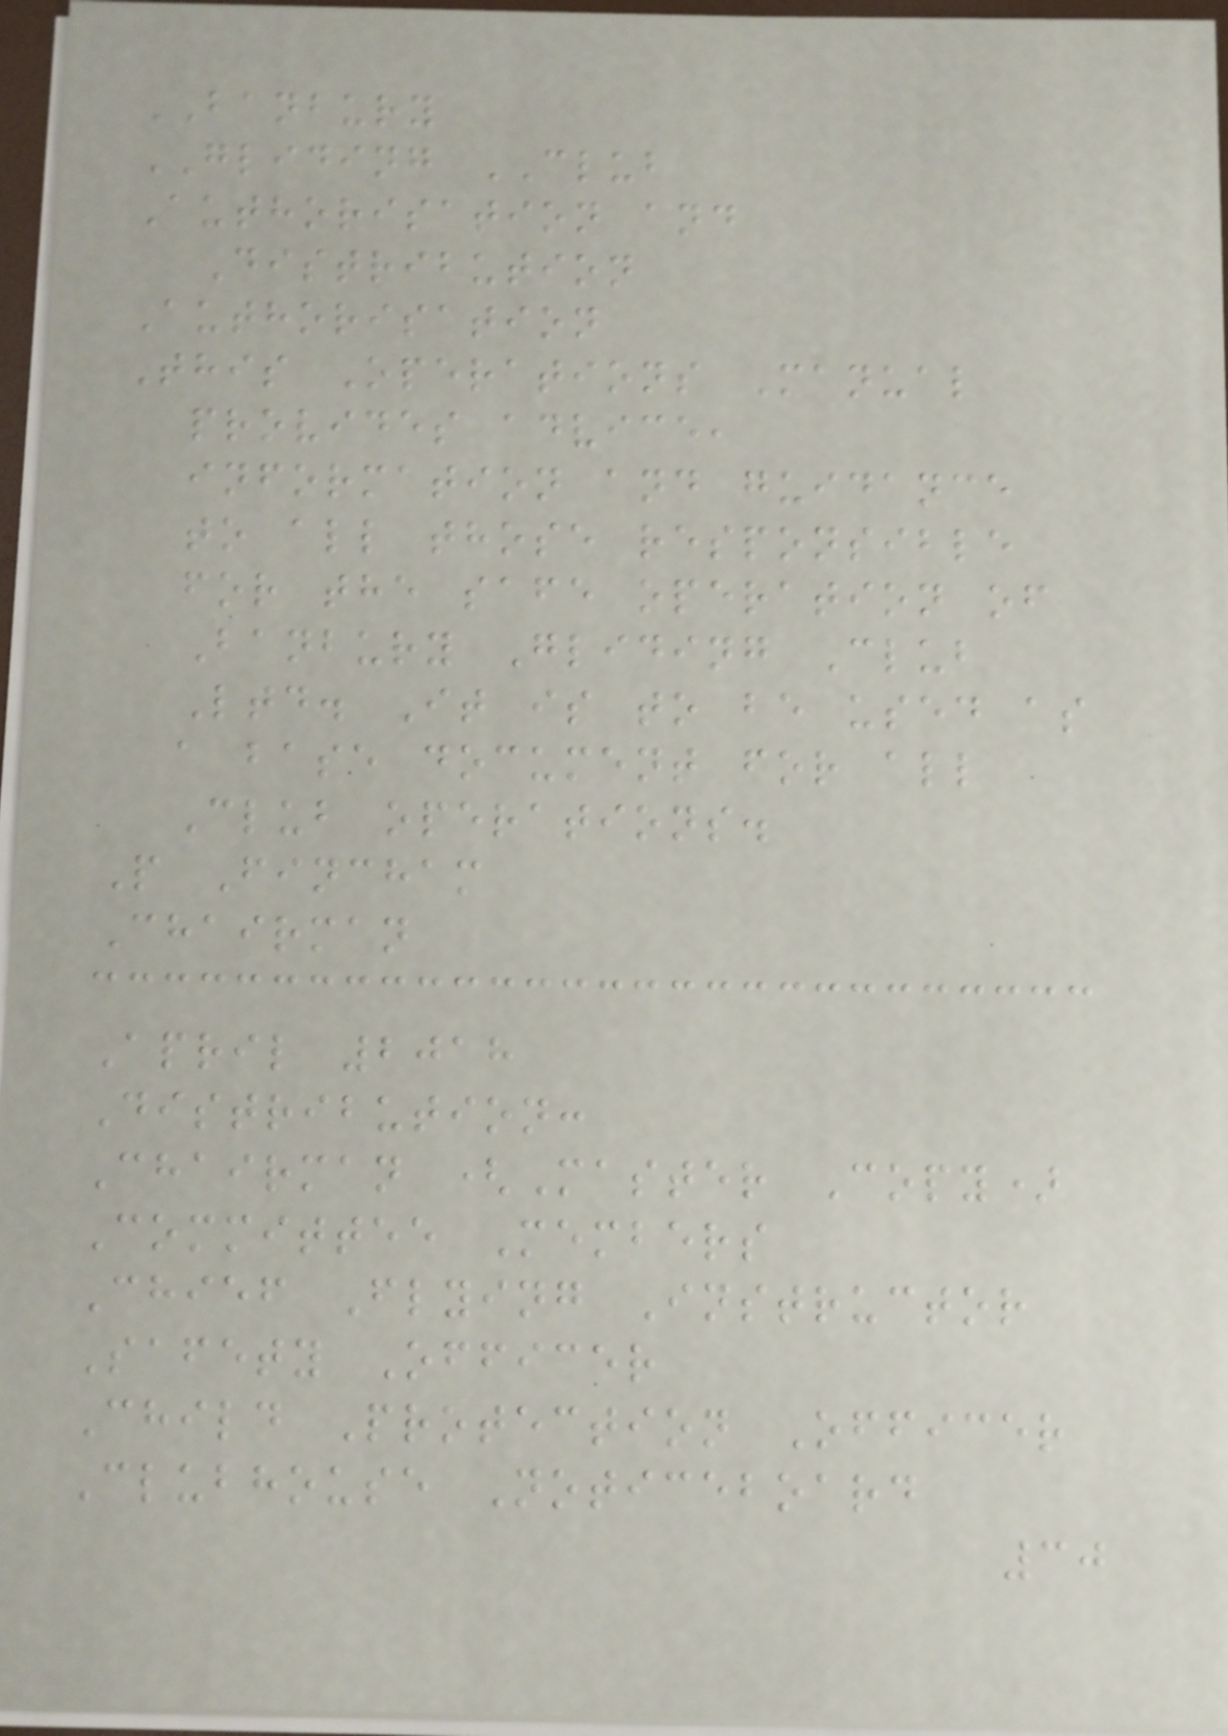BANBURY
GLIDING CLUB
Authorisation and
Distribution
Authorisation
This Operations Manual
provides advice,
information and guidance
to all those responsible
for the safe operation of
Banbury Gliding Club
Ltd. It is to be used as
a base document for all
Club operations.
P Fincham
Chairman
April 2018
Distribution:
Chairman (Master Copy)
Committee Members
Chief Flying Instructor
Safety Officer
Child Protection Officer
Clubhouse Noticeboard
30
